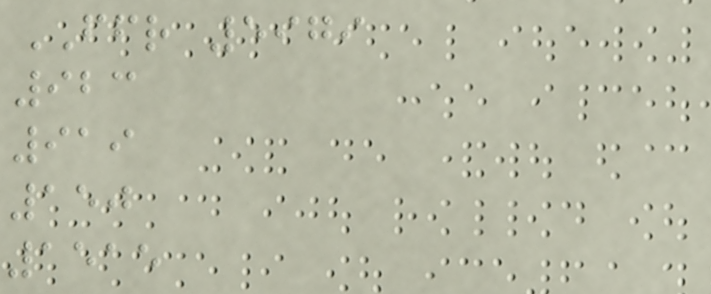FFR 5979
923
919
150
1515
